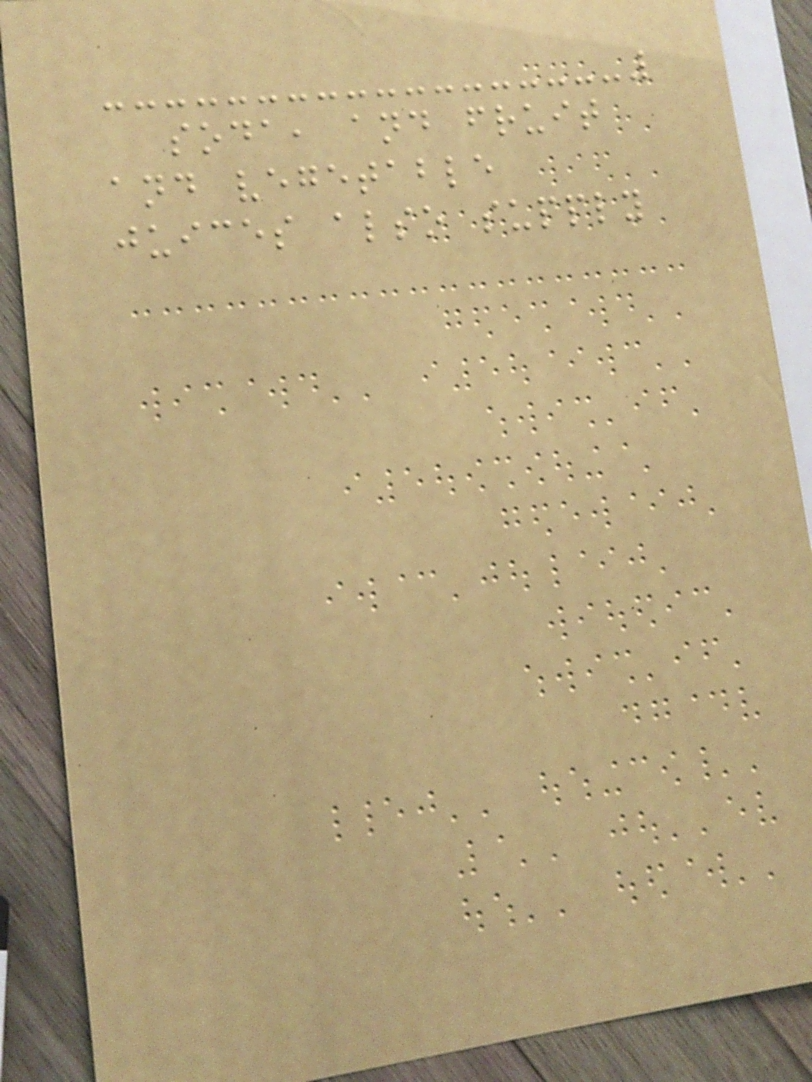soda, and fruit
and vegetable
juices also supply
